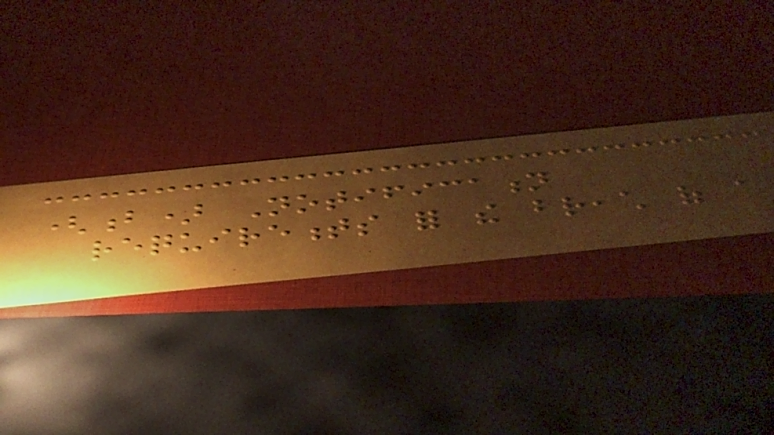(b) Notification
requirements for the breach of a
